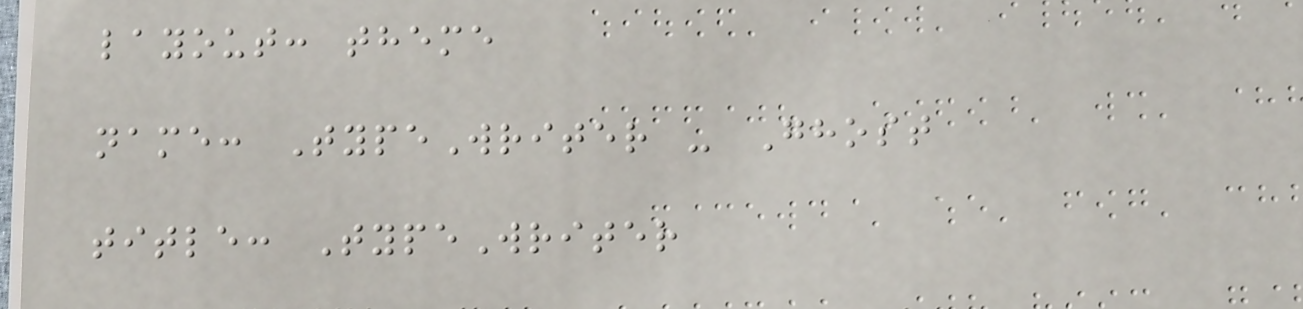layout: theme
name: TypeWriter - Ghost
title: TypeWriter
